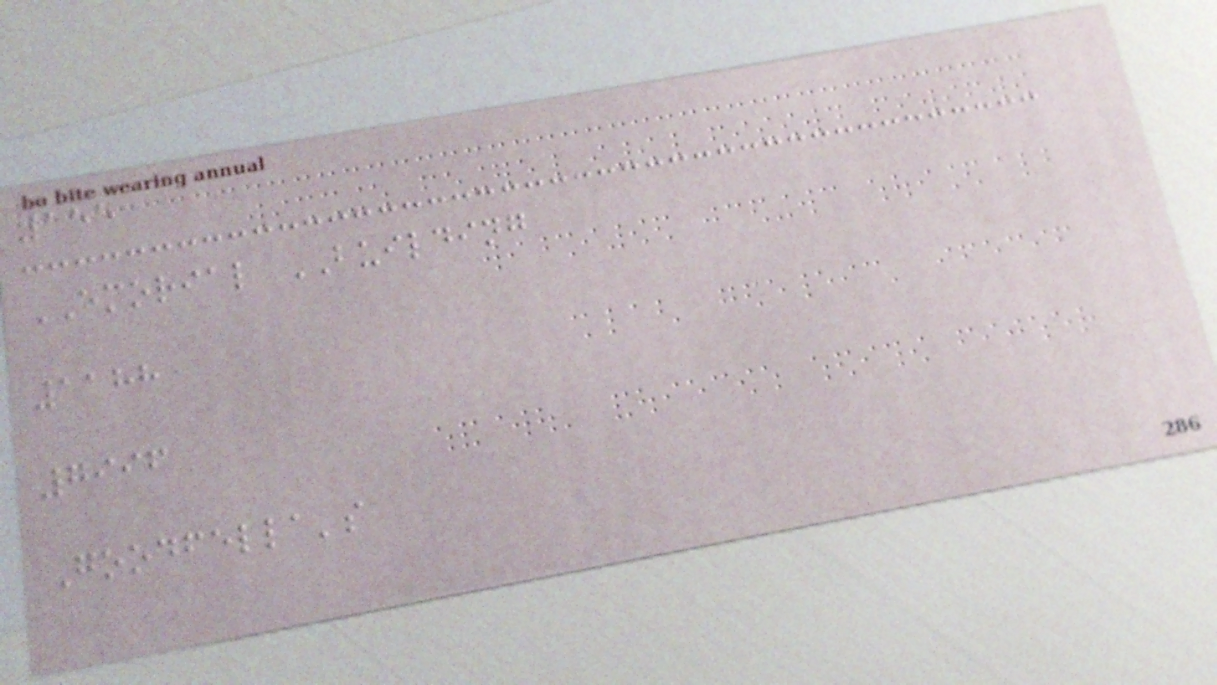155
EMORIAL BUILDING
1188
7996
Goodfella's
